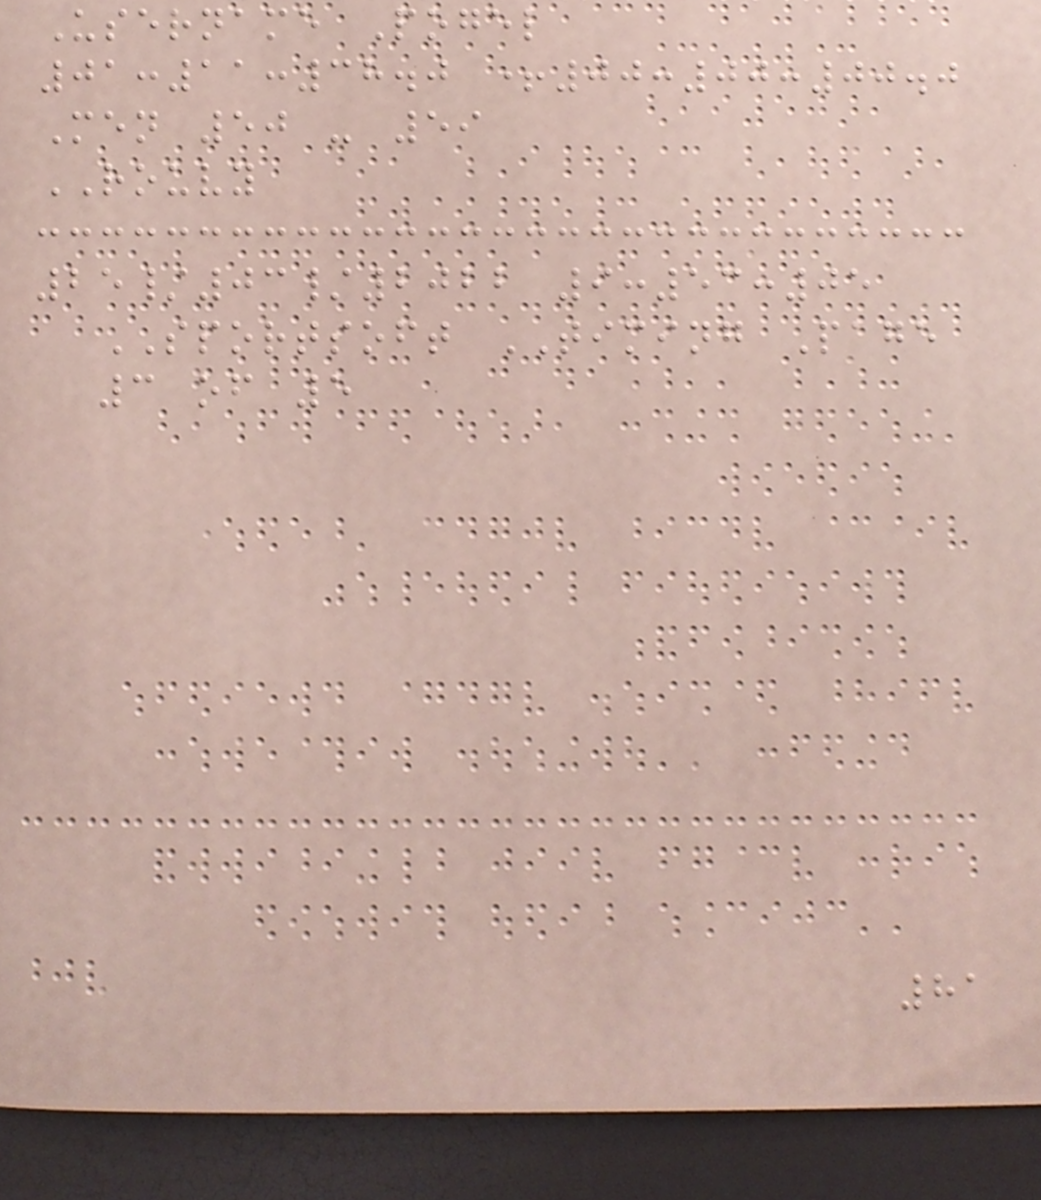Username Pogel
01:11:38.0 +00:00:00.0
Men 50 - 59
ROUVY
25/03/2022 9:53:05
SPORTSOFT TIMING Page
3 of 5
81
